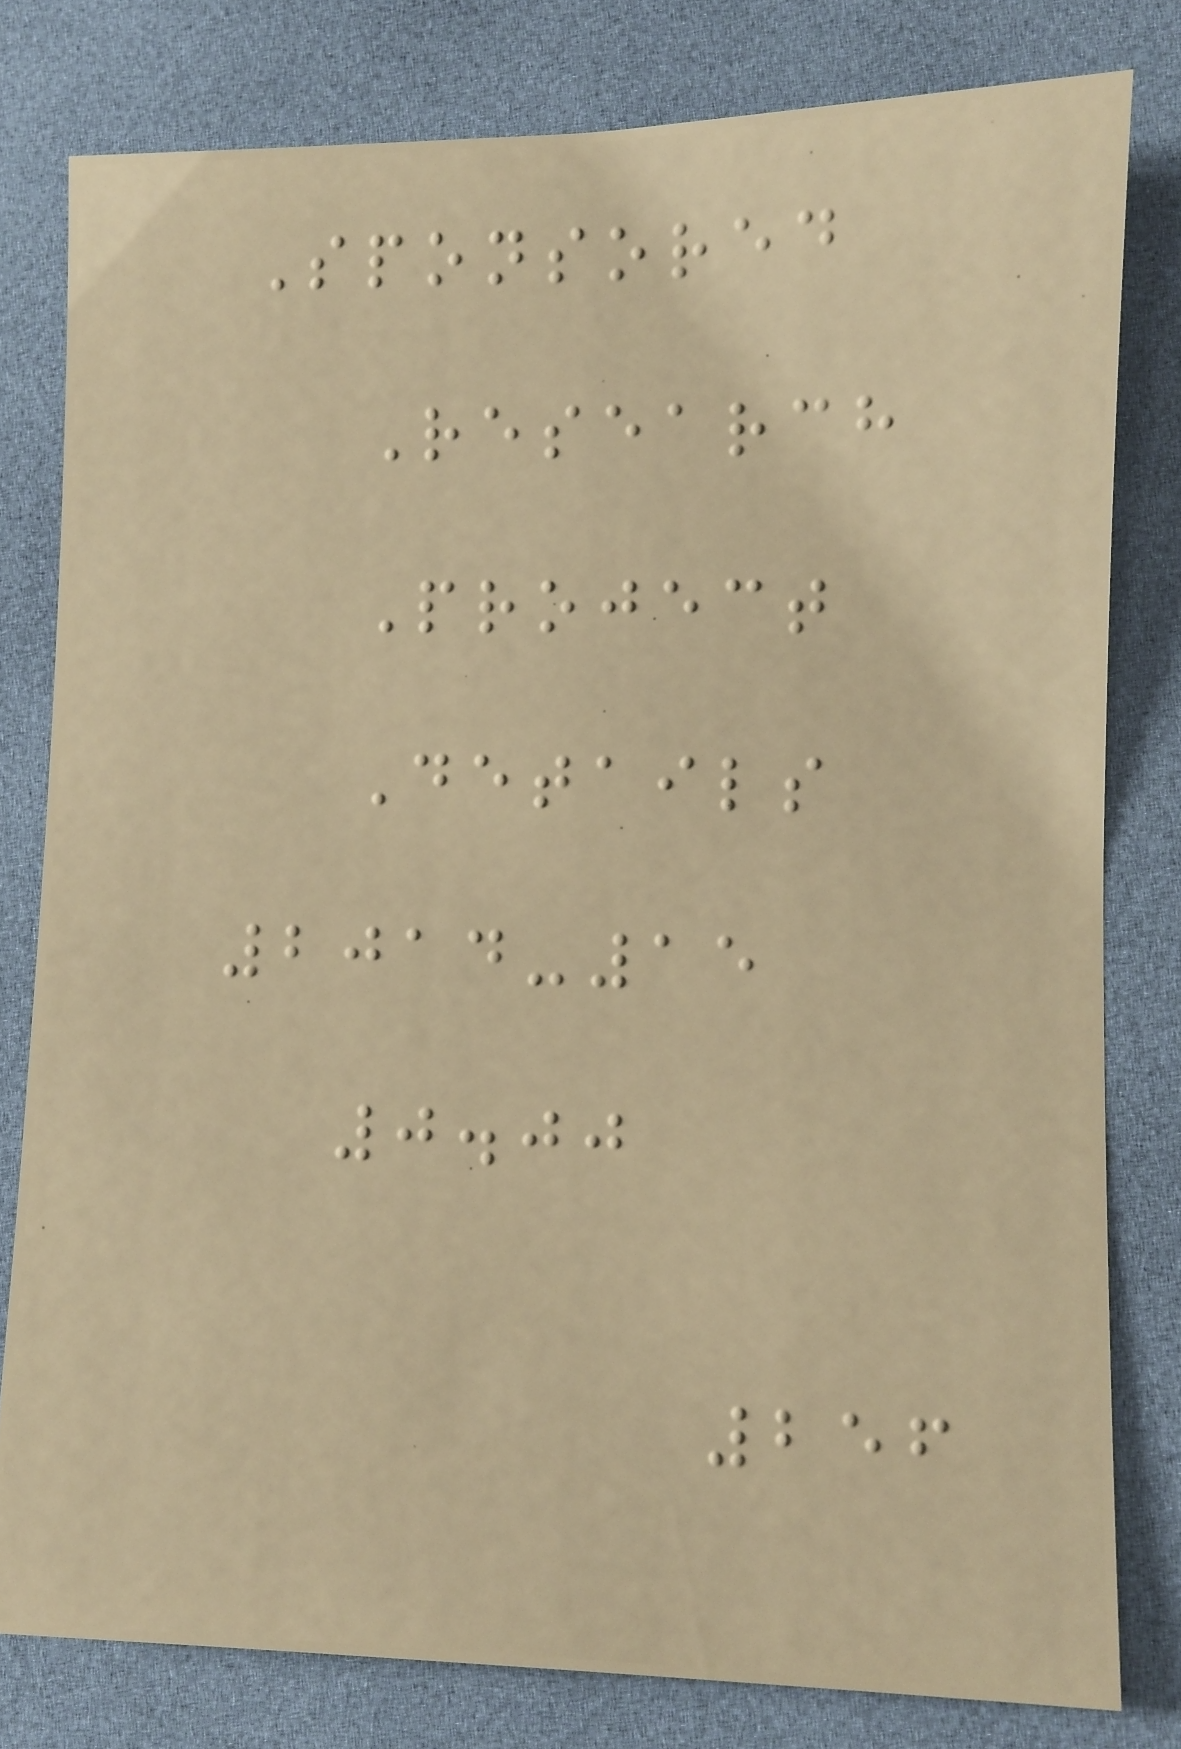Sponsored
Research
Project
Details
2014-15
0.00
256
